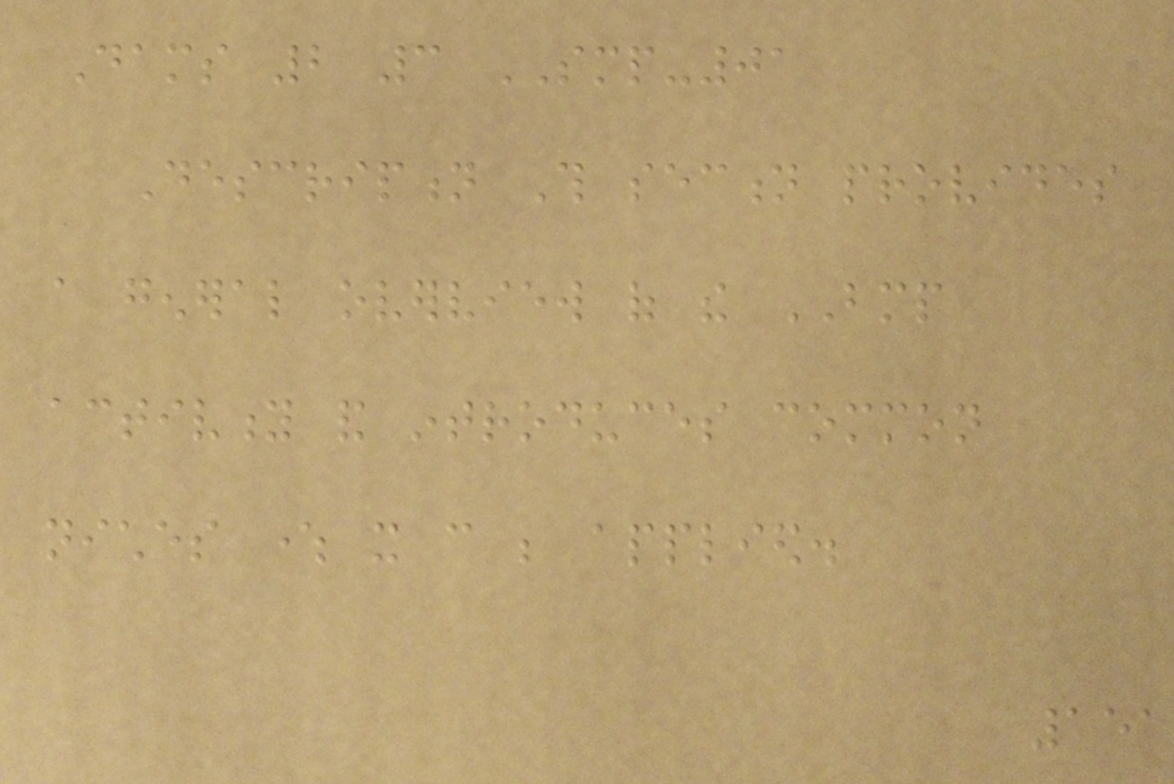Dams 2 3 SMP-01
Description This section provides
a general overview of the BMP
activity and introduces common
niches where it can be applied.
151
